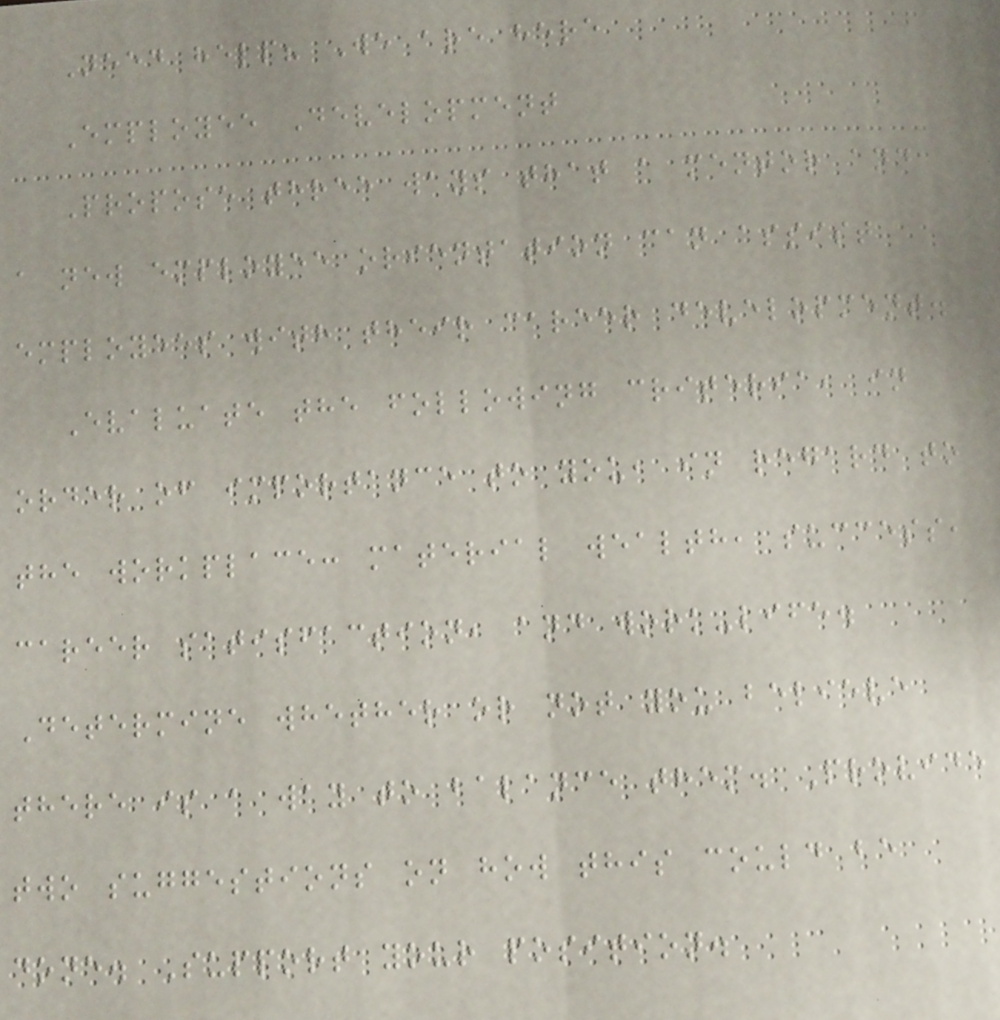Need help? We are here
Employee Development
Propose three ways that a mentor and
a new employee orientation can assist
employees with their career development.
Evaluate the following criteria, in
order of importance to you, in regard to
the workplace: material wealth, success,
career satisfaction, and work-life.
Determine whether or not you believe
there is a way to balance them. Provide
two suggestions on how this could be
done. Support your position.
